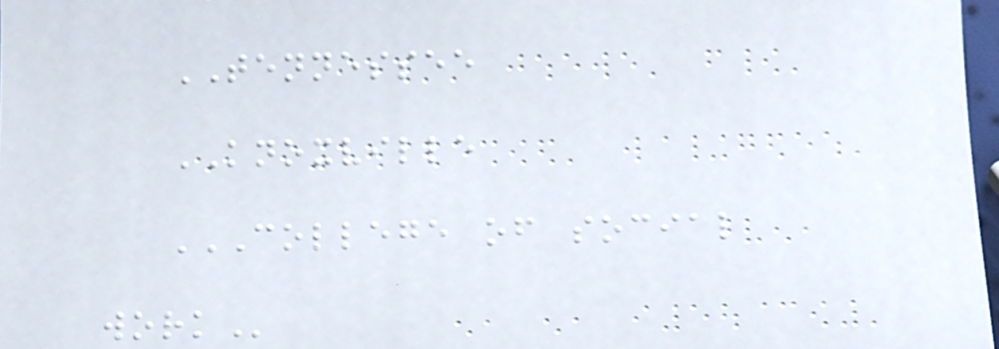TENNESSEE
KNOXVILLE
COLLEGE OF SOCIAL
WORK
